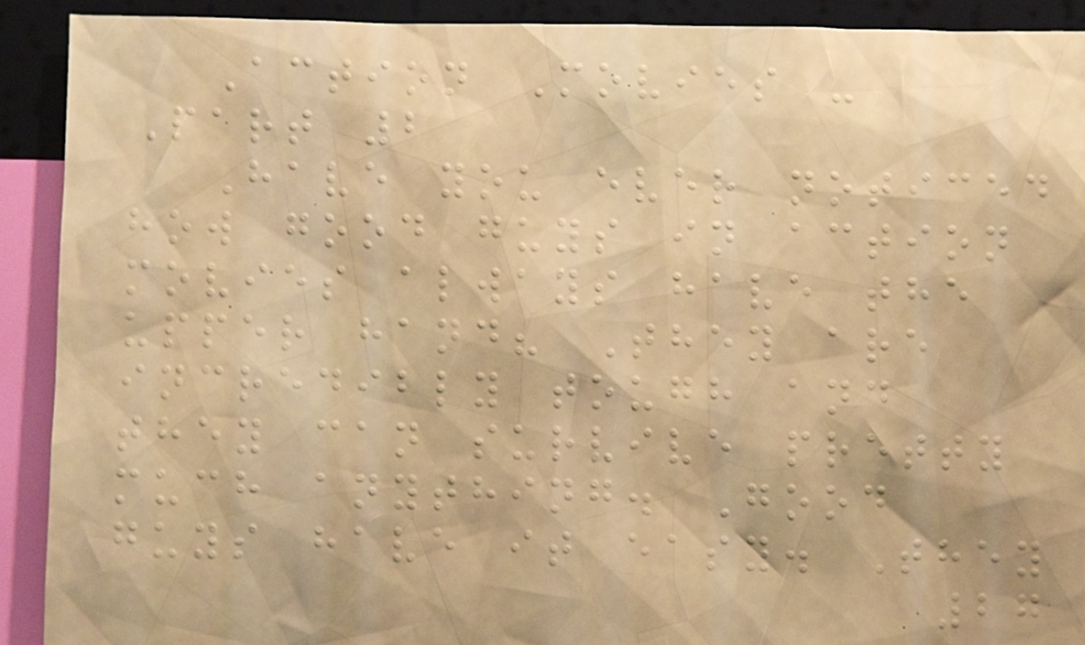Action Movies -
Part 2
Have you ever noticed
how good guys in action
movies always have the
upper hand? They are
incredibly tough and
they can survive pretty
much anything. Good
guys have it easy. They
27
